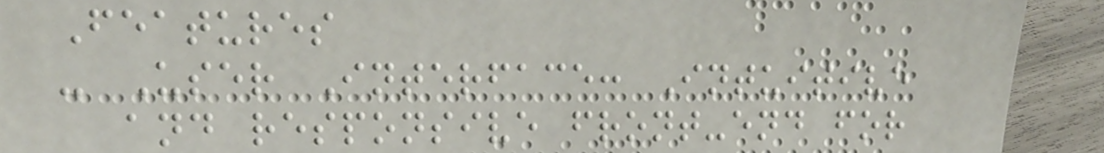Features
- User Interface: Intuitive
and responsive front-end for
